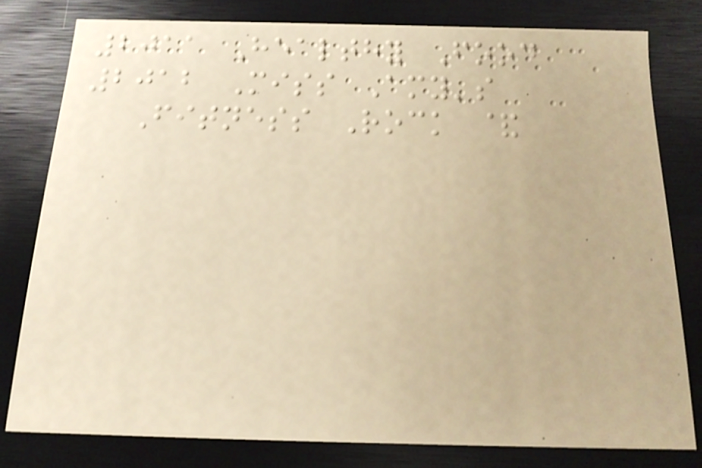2011 Healthy Food
2012 Miss Amy's
Fitness Rock &
